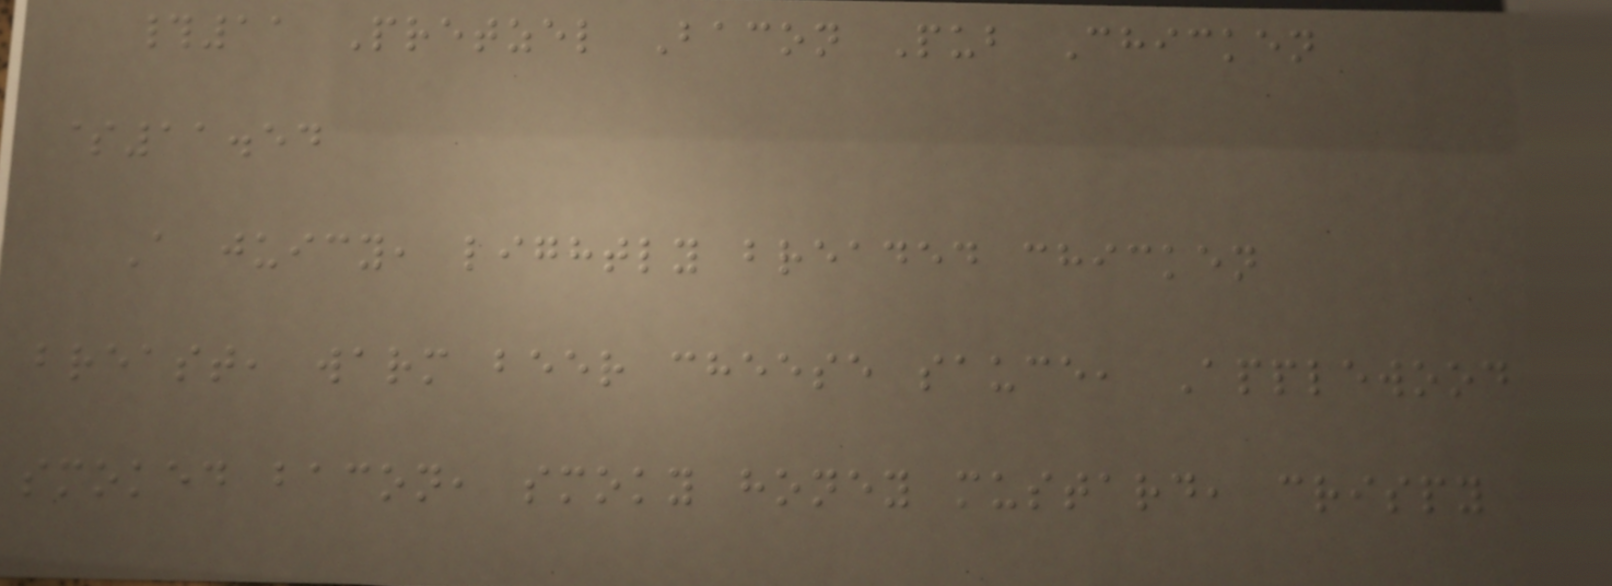#11 Pretzel Bacon Pub Chicken
$11.54
A juicy, lightly breaded chicken
breast, warm beer cheese sauce, Applewood
smoked bacon, smoky honey mustard, crispy
